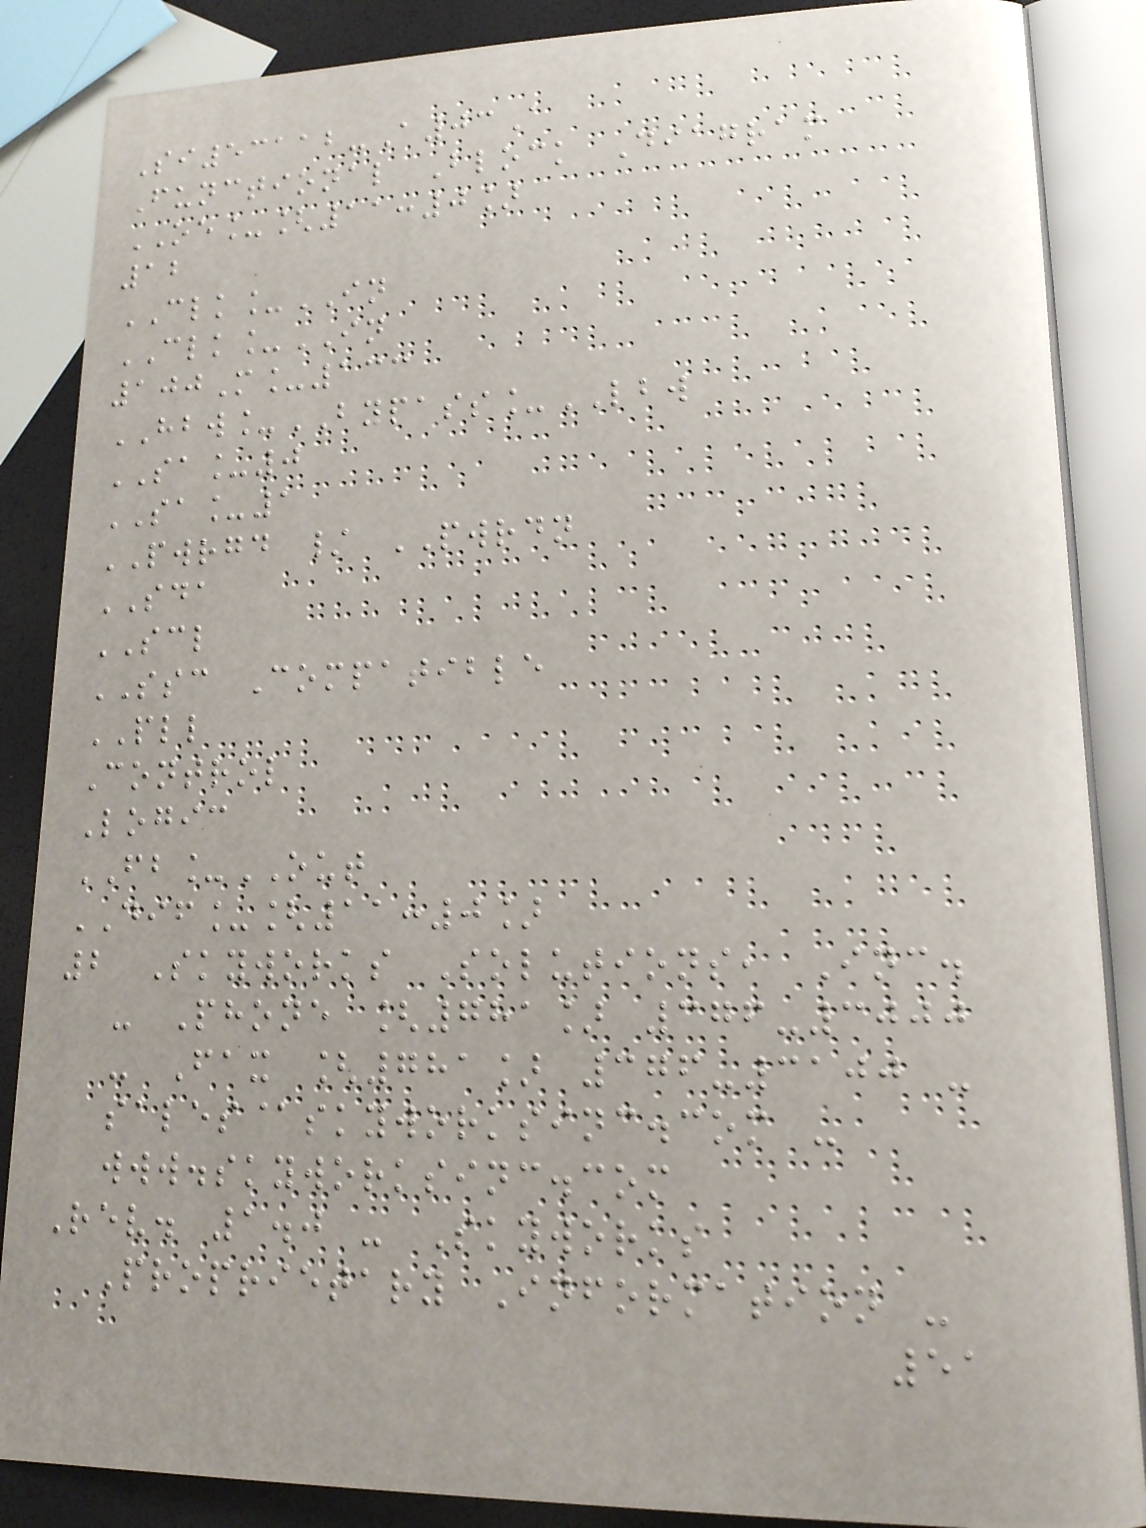Si53112-A03A
Functional Block Diagram
OE_[11:0]
12
CLK_IN
CLK_IN
100M_133
HBW_BYPASS_LBW
SA_0
SA_1
PWRGD / PWRDN
SDA
SCL
SSC Compatible
PLL
Control
Logic
FB_OUT
DIF_[11:0]
2 Skyworks Solutions, Inc.
- Phone [781] 376-3000
- Fax [781] 376-3100 -
sales@skyworksinc.com -
www.skyworksinc.com
Rev. 1.0 - Skyworks
Proprietary Information -
51
